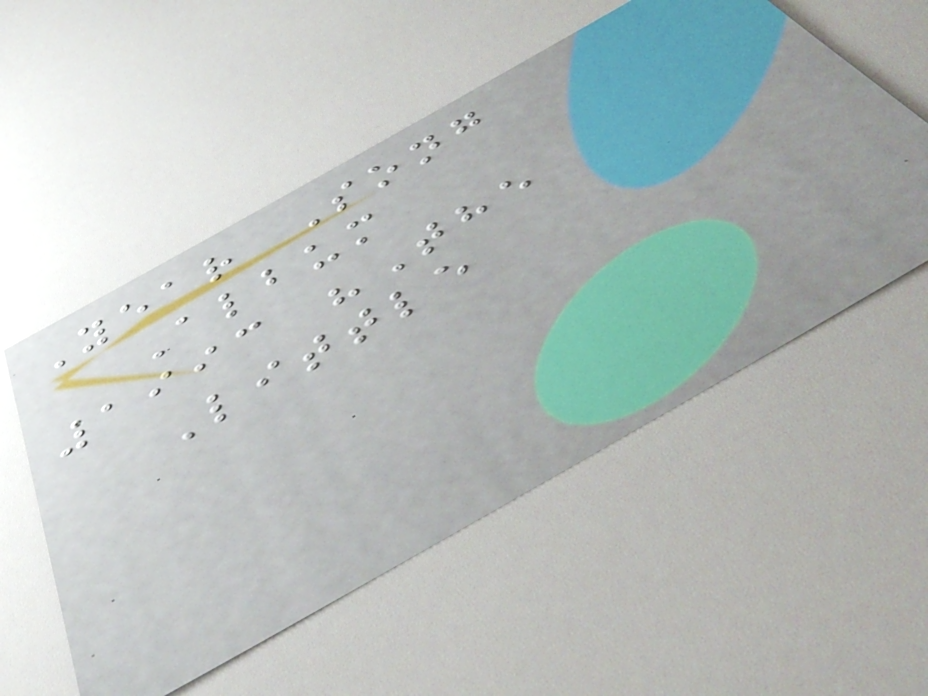Year Song
Album
1993 "The
Little
